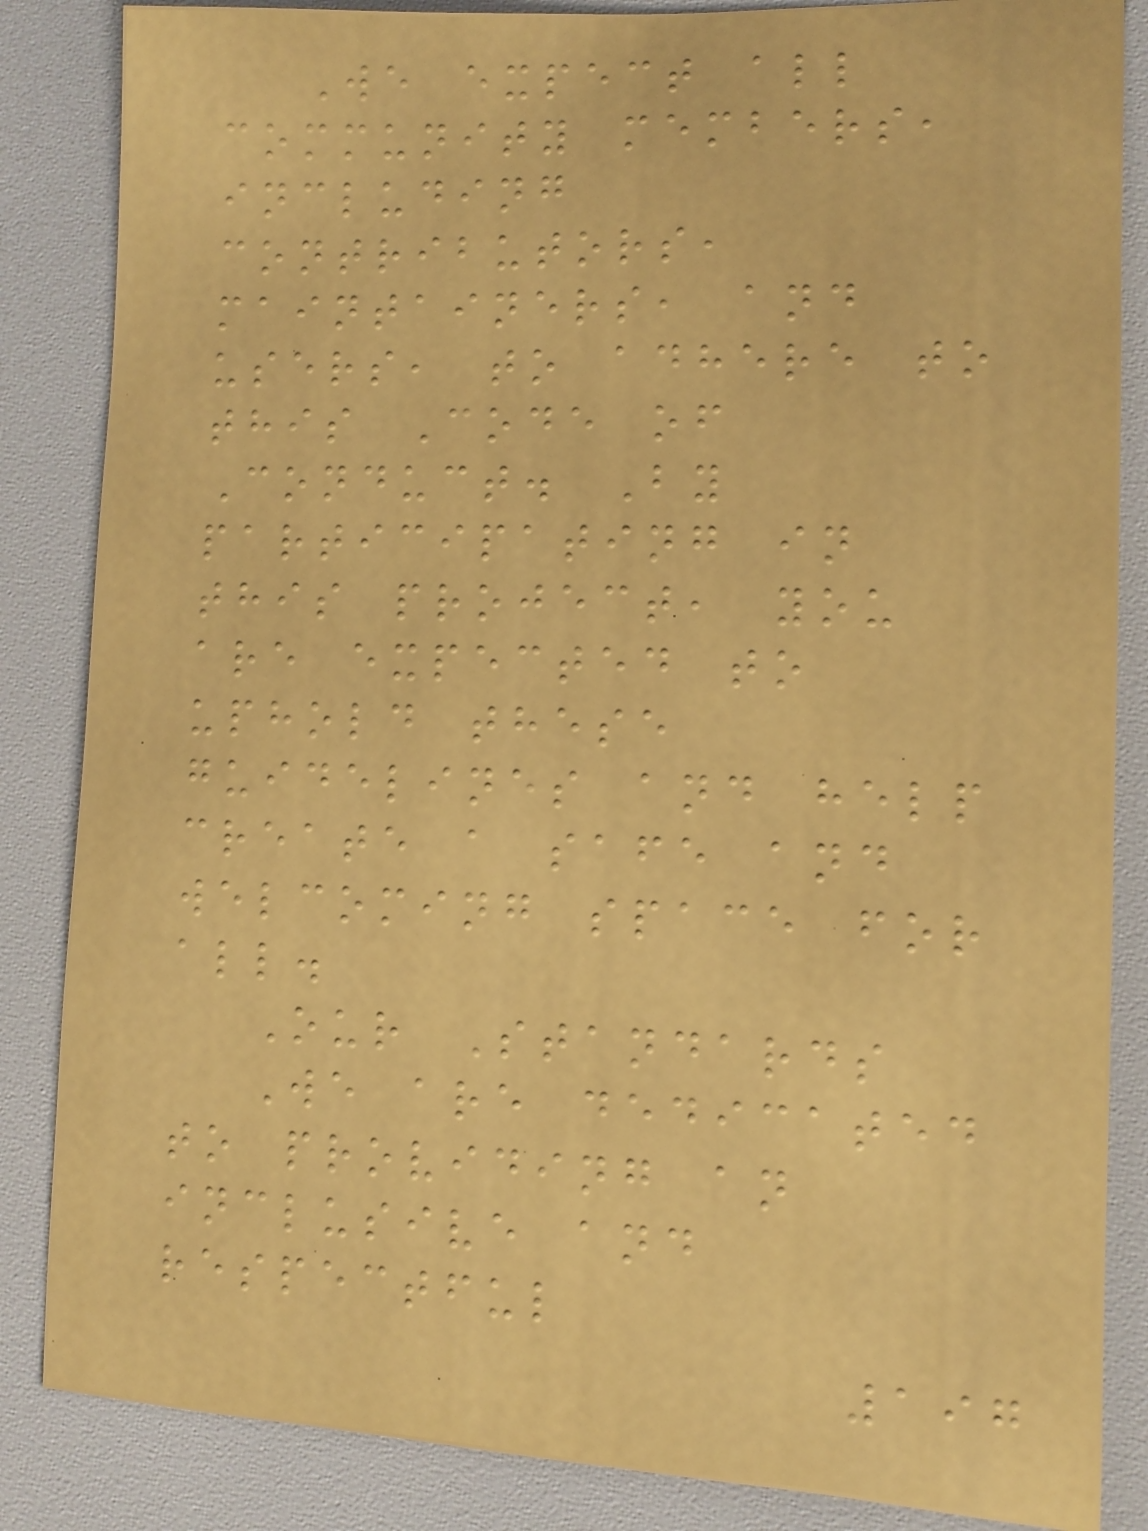We expect all
community members,
including
contributors,
maintainers, and
users, to adhere to
this Code of
Conduct. By
participating in
this project, you
are expected to
uphold these
guidelines and help
create a safe and
welcoming space for
all.
Our Standards
We are dedicated
to providing an
inclusive and
respectful
197
